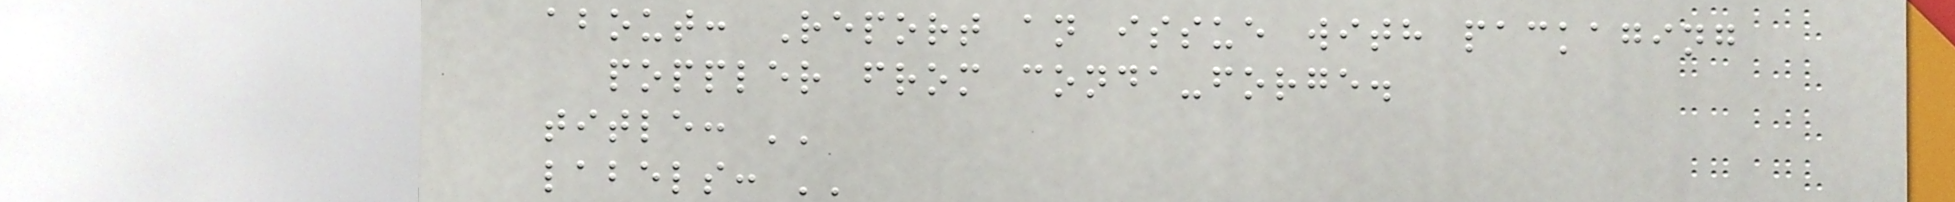about: Report an issue with packaging
poppler from conda-forge.
title: ''
labels: ''
